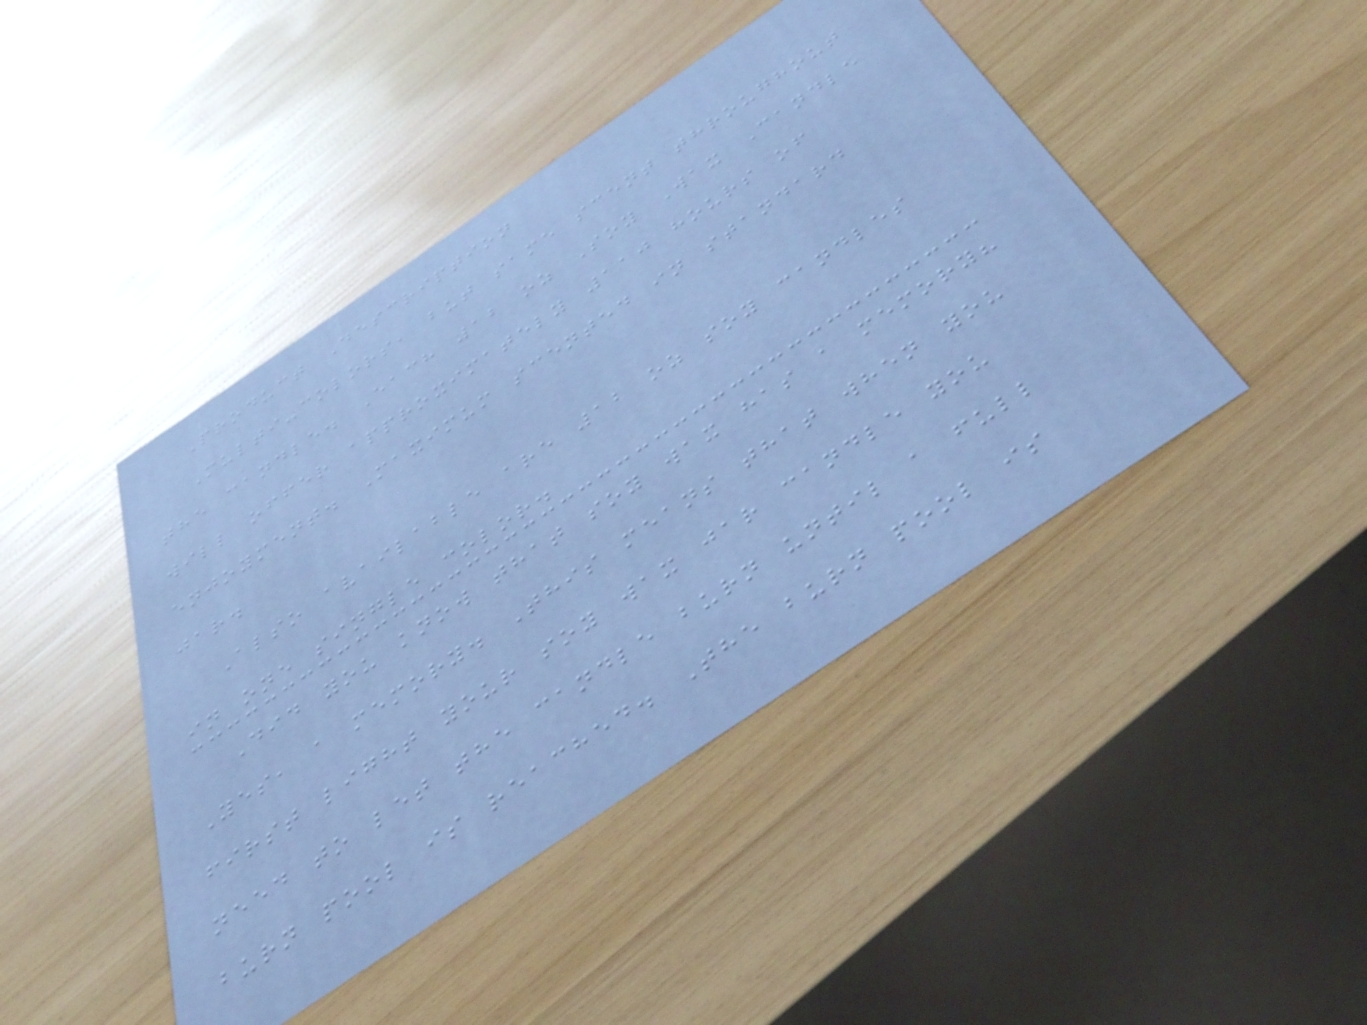Product Description
Multi-colors, but same scent throughout
the candle. Each 12 oz Soy Wax Candle
will offer approximately 110 hours of
enjoyment. Maximum scented in standard
jar.
Also available are 12 oz soy candles
in one single color.
Did you know that soy wax has a memory?
Yes, a memory. This means that when you
first light your soy wax jar candle you
need to let the candle burn until a full
burn pool is reached. The burn pool is
